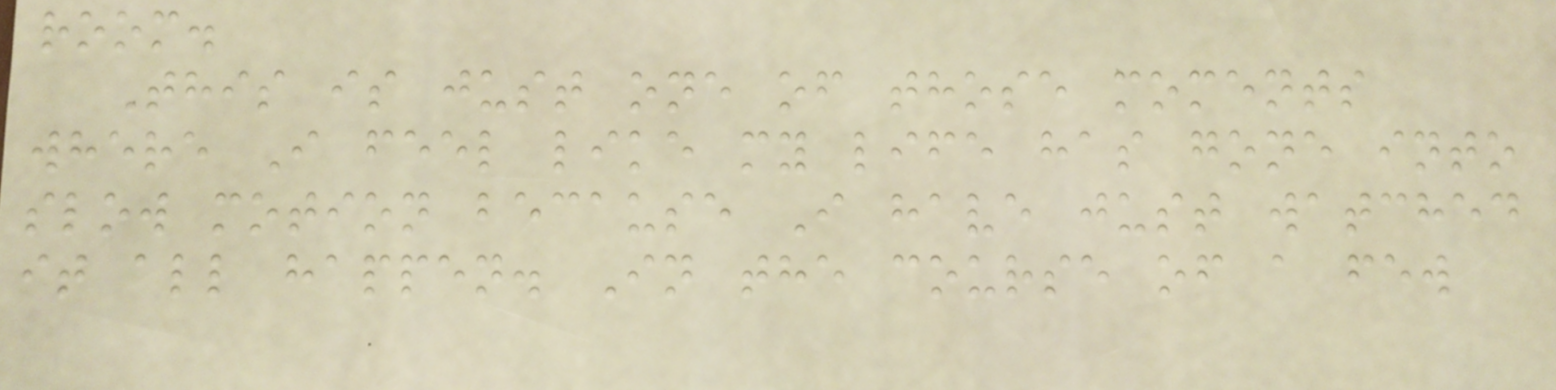room.
This is just one of those moments
where I feel like my life has gone into
slow motion because I have just watched
it all happen. In the course of a few
